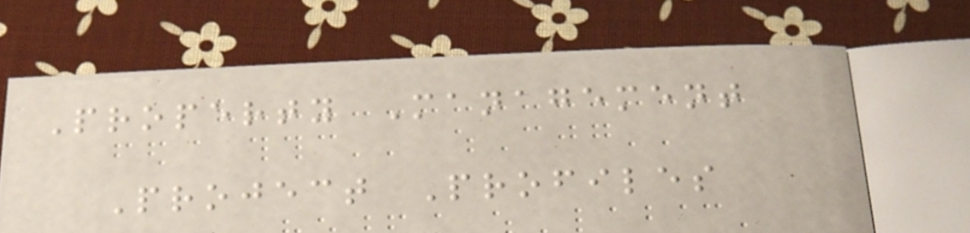Property Management
Project Profiles
